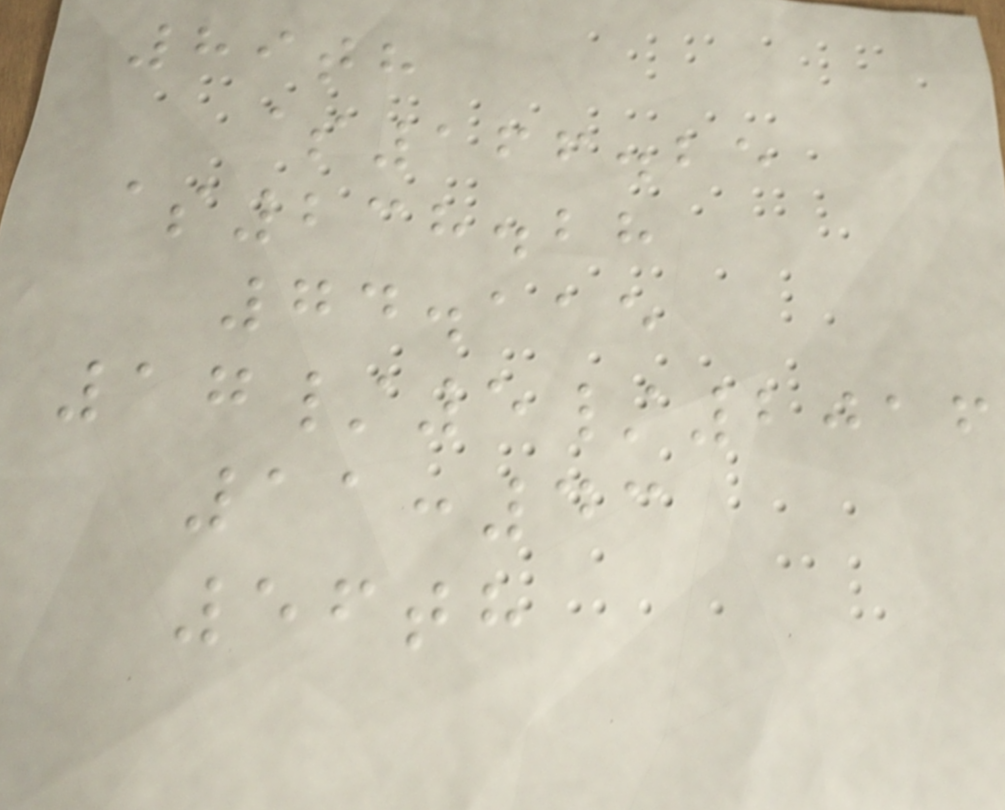89th
$166.25
$238.28
74.115
17/5/2016
11:43
56th
